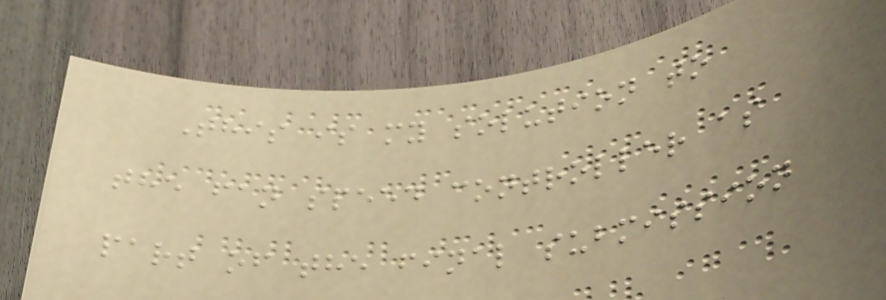This is my solution to
the fan speed controller as
part of the final submission
